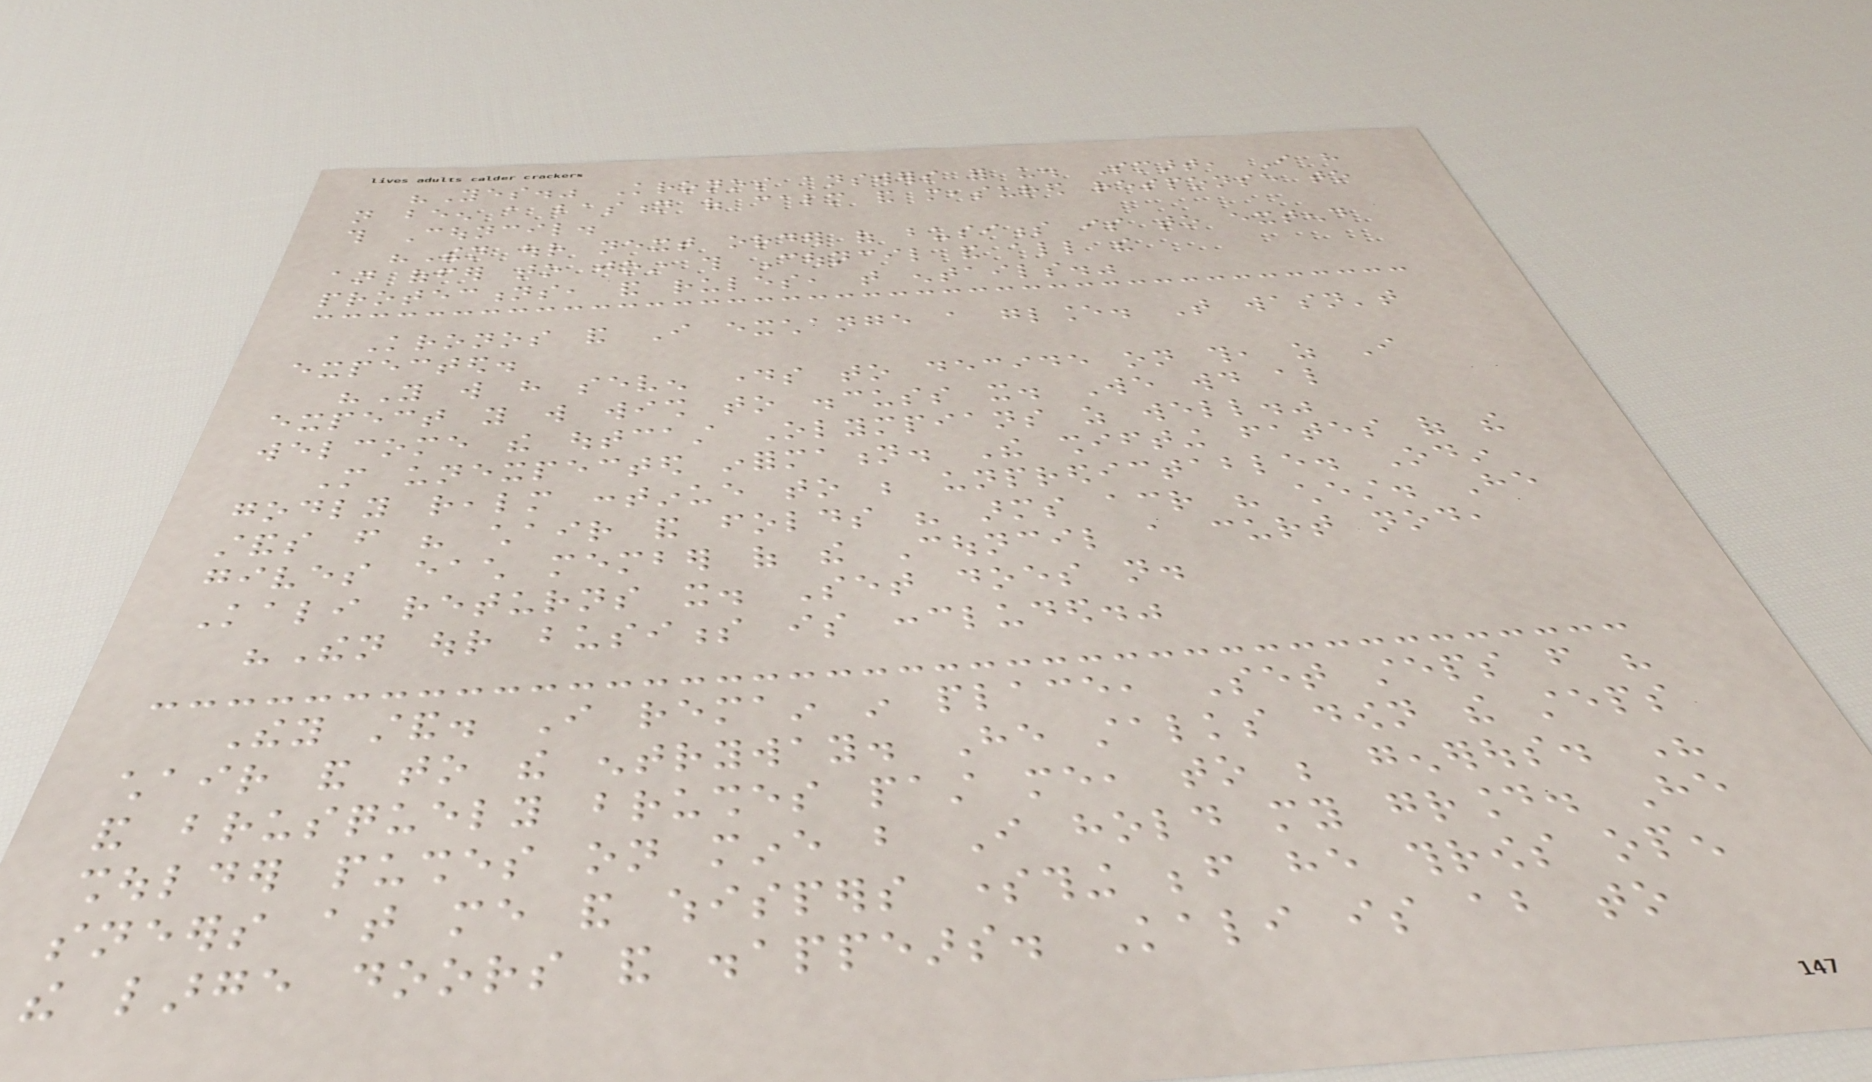"Yes." Kronos answers for us. Smart, I have
not been a bastion of calm and measured response to
this Council.
"Then our next order of business is to extend
an offer to join this Council and all the
protections, and rules, that entails."
Kronos and I exchange a glance. That wasn't
expected.
"You will have seven days to decide on this, as I
expect you will wish to discuss it. We would also
welcome the outcast Olympians as well."
More unexpected information. The shifting fates of the
godly realm continue to be unpredictable. Odin
stands from his chair and folds his arms across his chest. He
gives each member of the Council a curt nod,
Kali returns it. Set does not.
"Then our business is concluded."
They stand. I remain in place, Set steps from his
chair and to the entryway. He stalks down the steps
and brusquely brushes past me, to be generous. His
shoulder pushes on mine but I hold my ground. He
sneers at me and whispers something before he throws open
the large doors and disappears. Kali is about to
